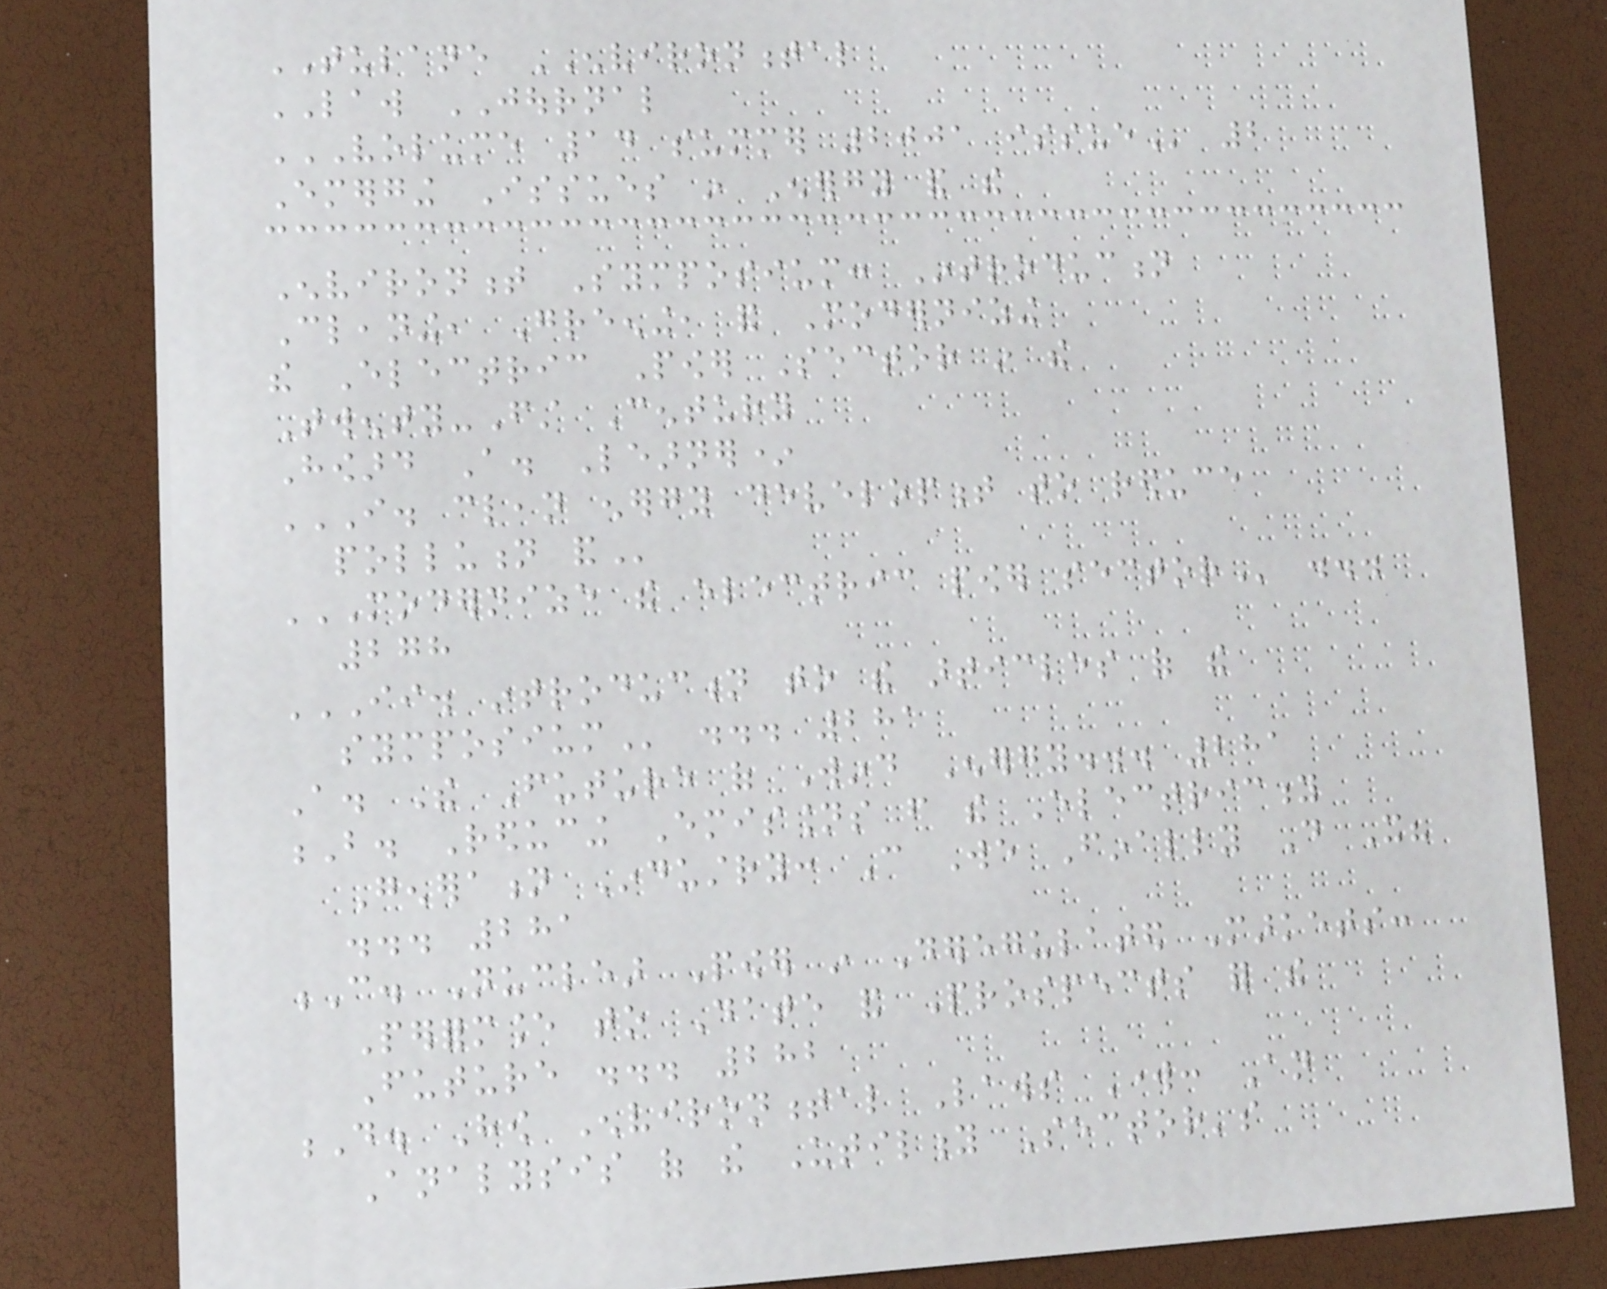TULANE ENVIRONMENTAL
LAW JOURNAL
VOLUME 14 SUMMER 2001 ISSUE 2
Emerging Issues in Energy and the
Environment Symposium: Introduction
Cleaning, Greening, and Modernizing
the Electric Power Sector in the
Twenty-First Century
Howard A. Learner*
I. CLEAN ENERGY DEVELOPMENT TO REDUCE
POLLUTION AND
MODERNIZE THE ELECTRIC POWER SECTOR ...
278
II. INTRODUCTION TO THE ARTICLES OF THE
SYMPOSIUM ... 281
A. The Future of Wind Energy... 281
B. Reducing Emissions from the Electricity
Generation Industry: Can We Finally Do It?
... 281
C. Nuclear Power in Deregulated Markets:
Performance to Date and Prospects for the
Future ... 282
D. How Environmental Laws Work: An
Analysis of the Utility Sector's
